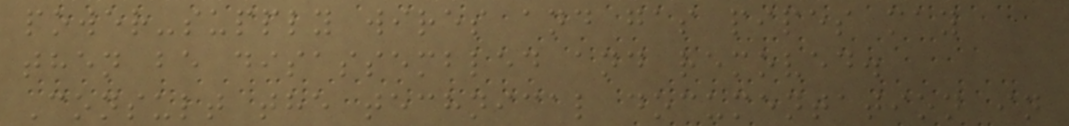power-supply wires and gas pipes may
then be disassembled and removed.
Consult the technical documentation in
